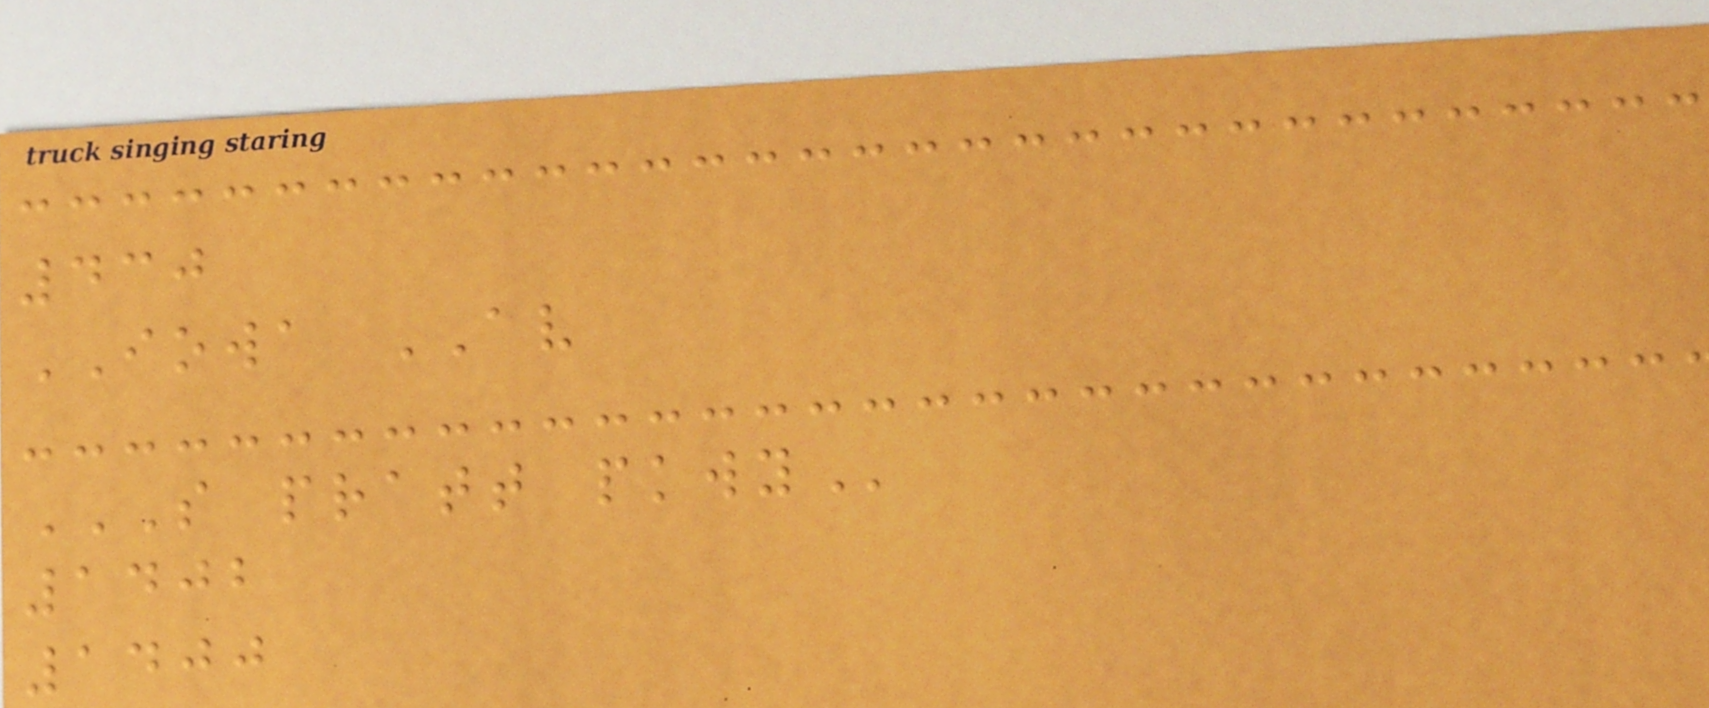430
IOWA AV
S PRATT PKWY
1402
1400
